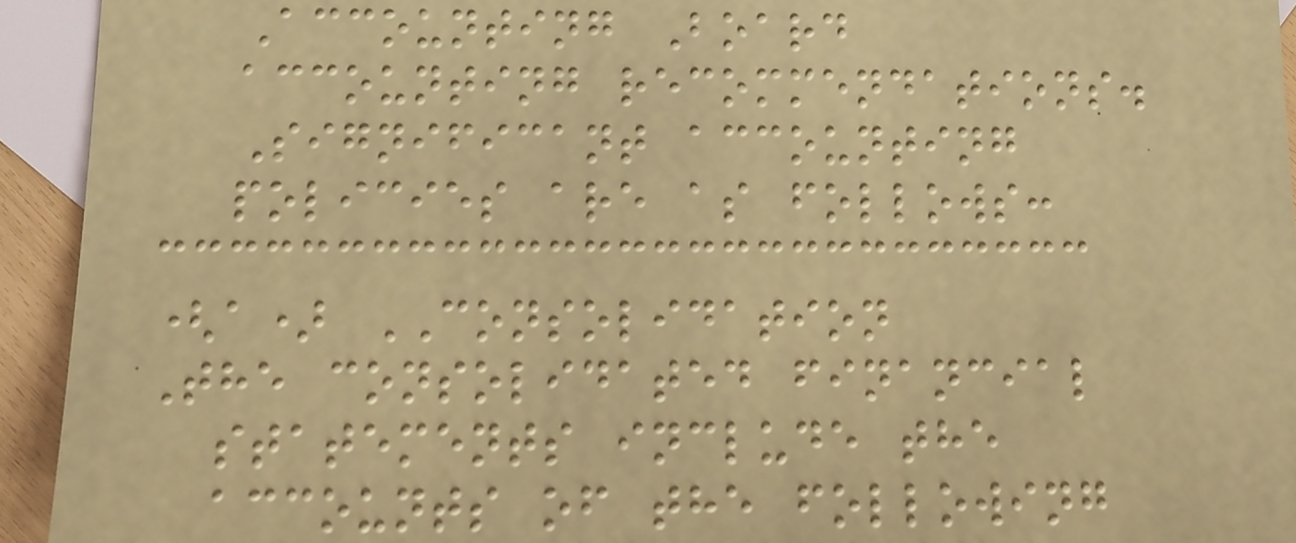Accounting Board
accounting recommendations.
Significant accounting
policies are as follows:
(a) CONSOLIDATION
The consolidated financial
statements include the
accounts of the following
